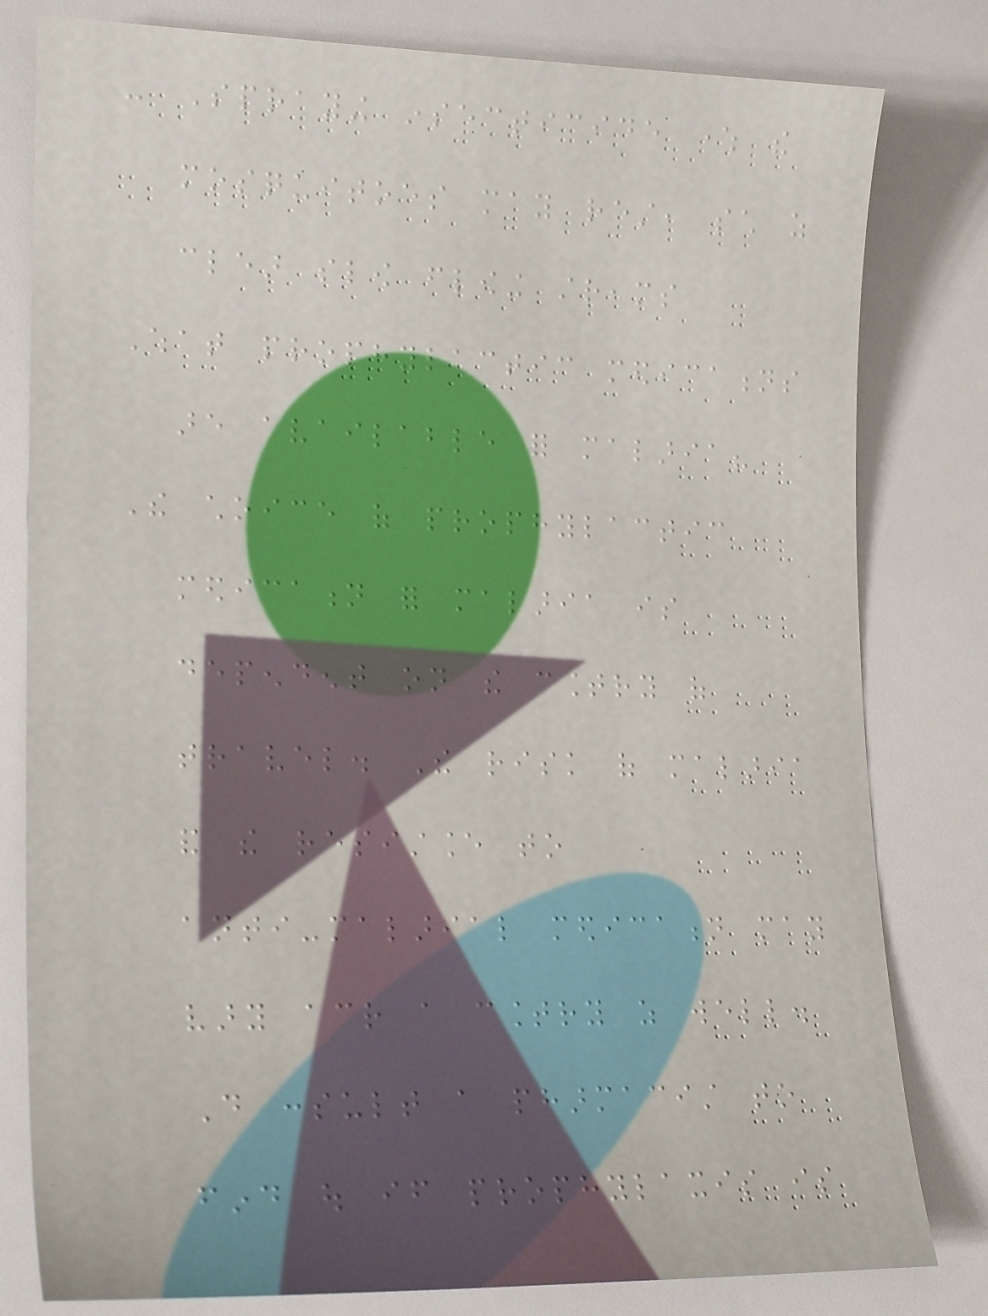- Spraying insecticide where the
mosquitoes may rest, such as
clear slow flowing streams
What prophylactic medications
are available for malaria?
The choice of prophylactic
medication for malaria is
dependent on the country of
travel. The risk of malaria
and the resistance to
anti-malarial medication may
vary across a country as well.
Do consult a pharmacist to
find out if prophylaxis is
